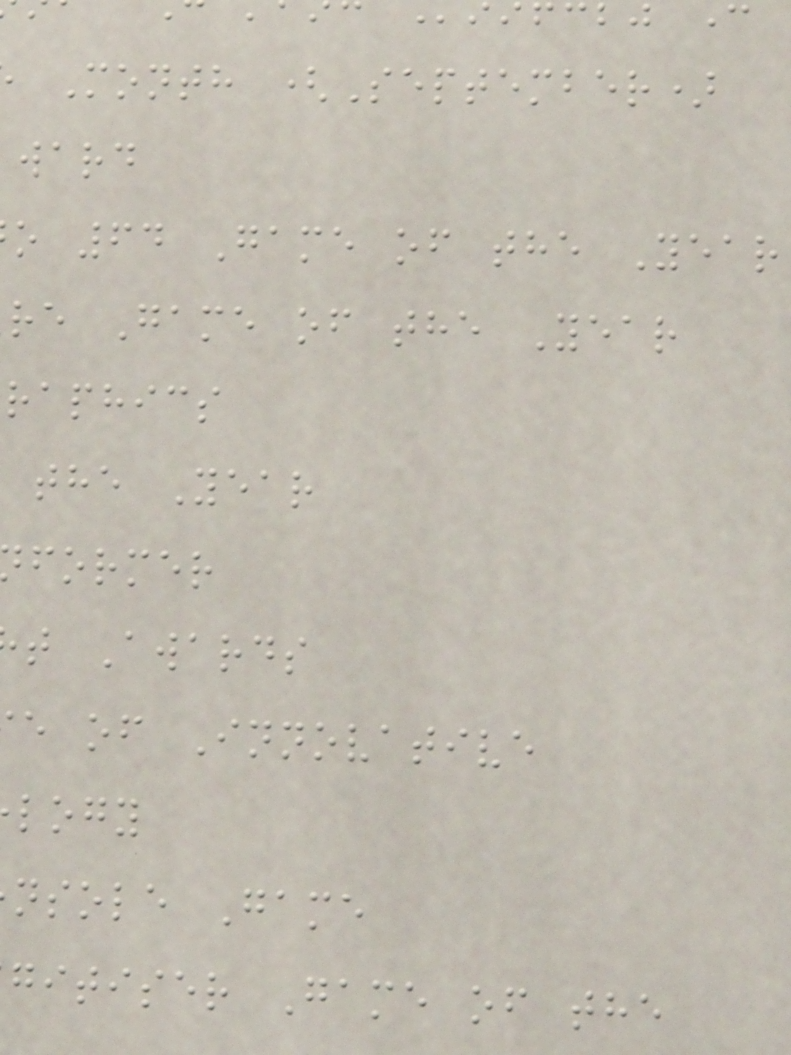Month (September)
ward
o 64 Game of the Year
re Game of the Year
raphics
the Year
former
t Awards
e of Innovative
logy
nsole Game
gitiser Game of the
